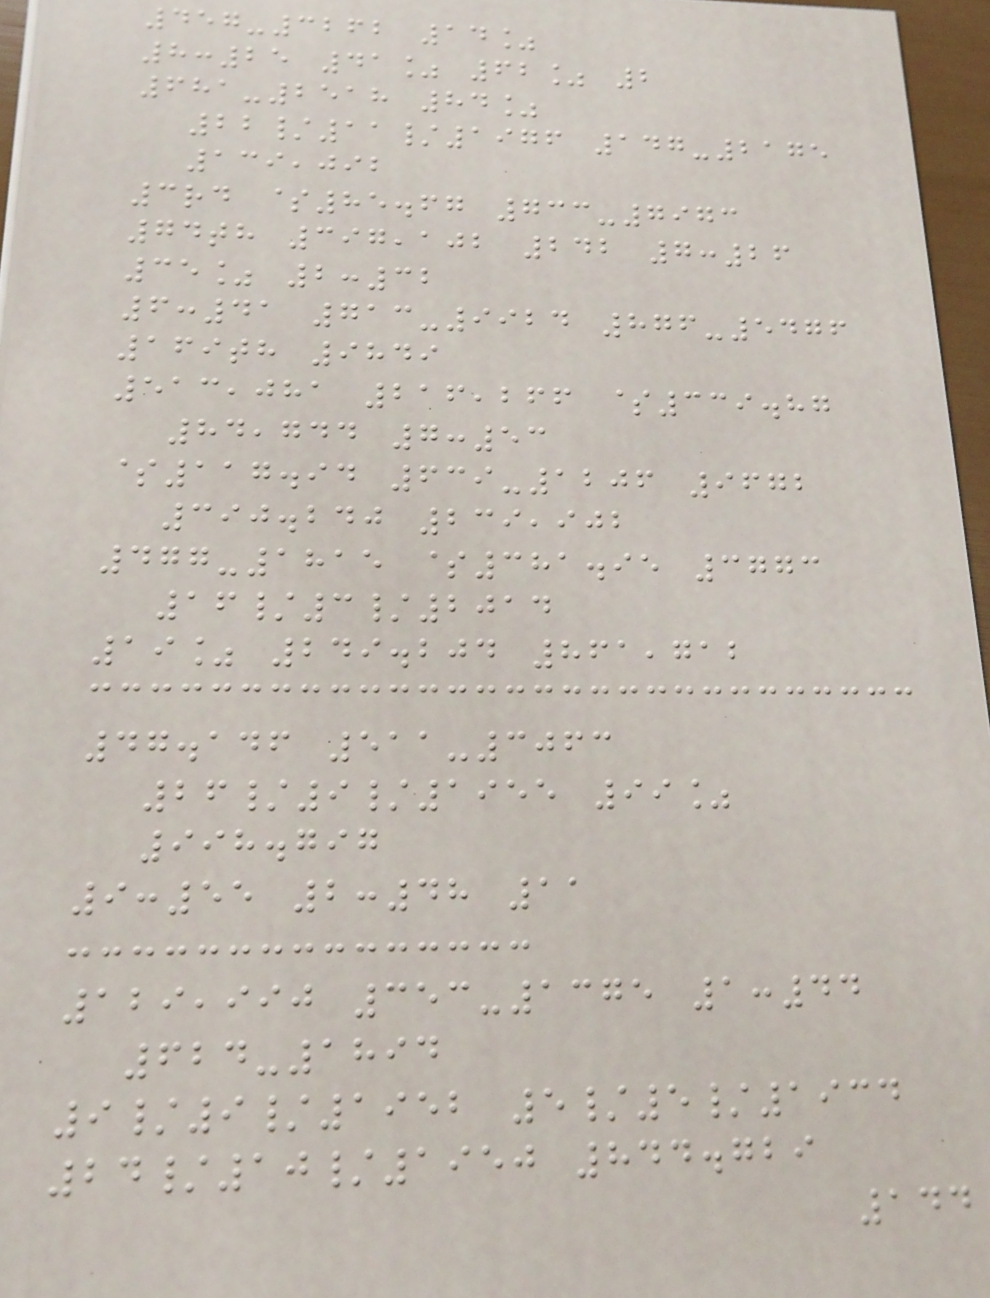457-3262 14%
8:25 41% 62% 2
681-2518 84%
22/11/1976 147-2175
139,092
3rd $85.67 733-7973
74th 397,102 242 7:26
35% 2:32
6:41 713-9924 876-5476
169th 9849
513,081 216,266 $339.87
84,744 7:53
$117.94 639-1206 9672
390.240 239,902
477-1815 $381.95 3773
16/3/2014
19% 249.204 861,712
47.146 511-3063
26/9/1955 99%
998.797
9:55 2:48 11
129,990 353-1375 1:44
624-1894
9/9/1952 5/5/1934
24/10/1950 844.729
144
